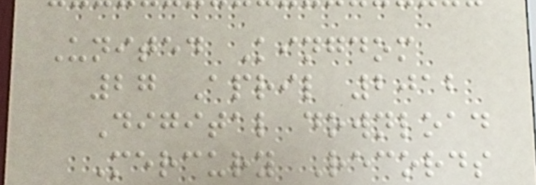United Kingdom
27 April 2012
Digital download
Mercury Records
